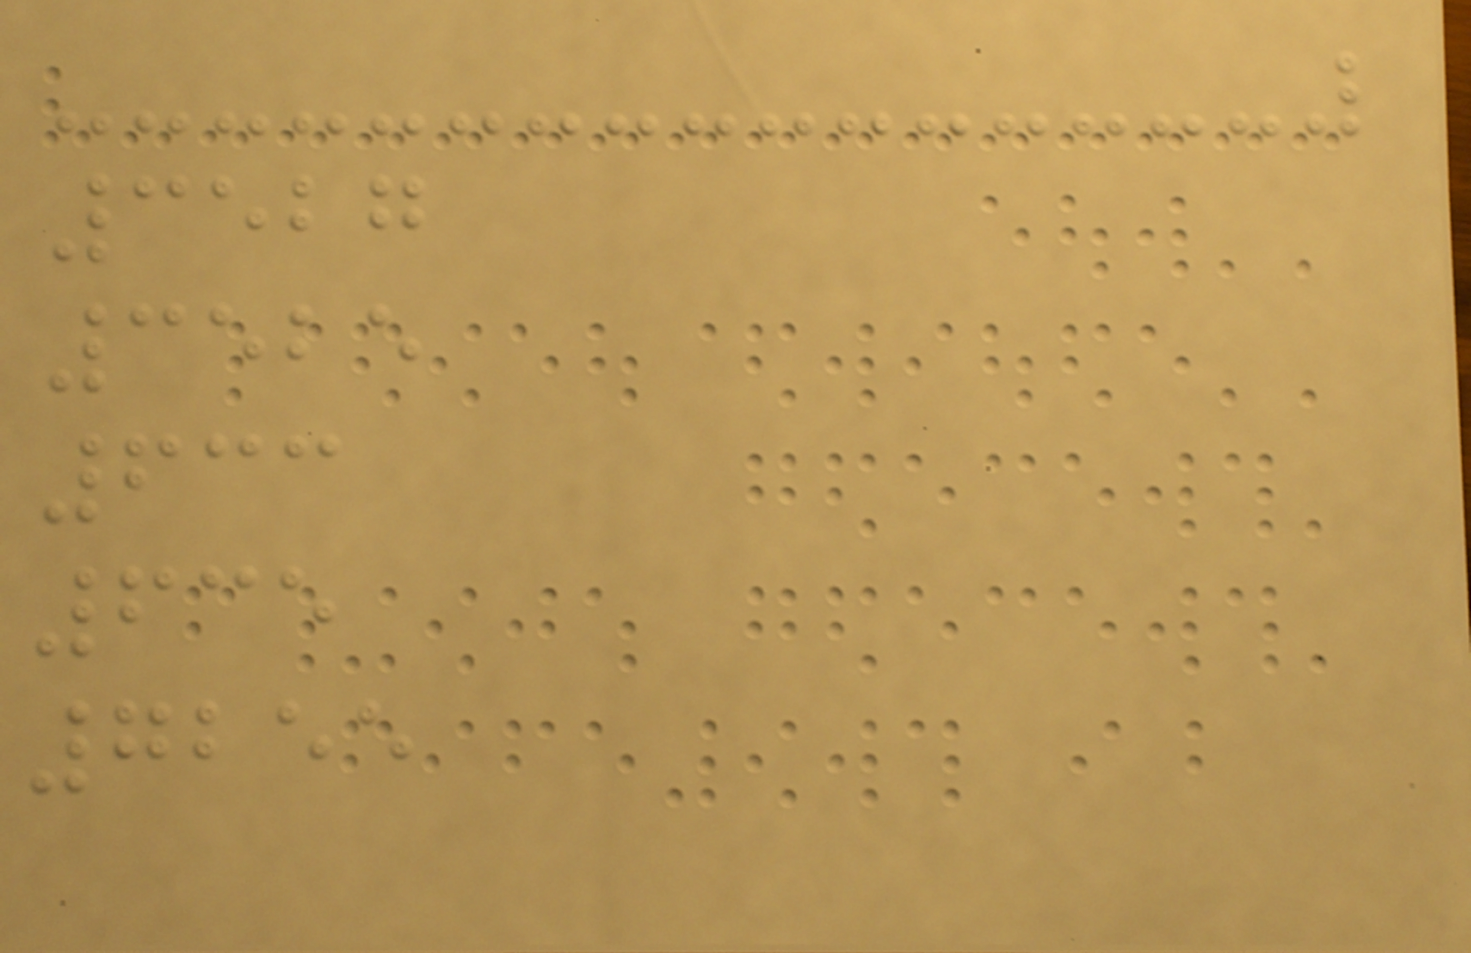3527
3525
633
635
7255
